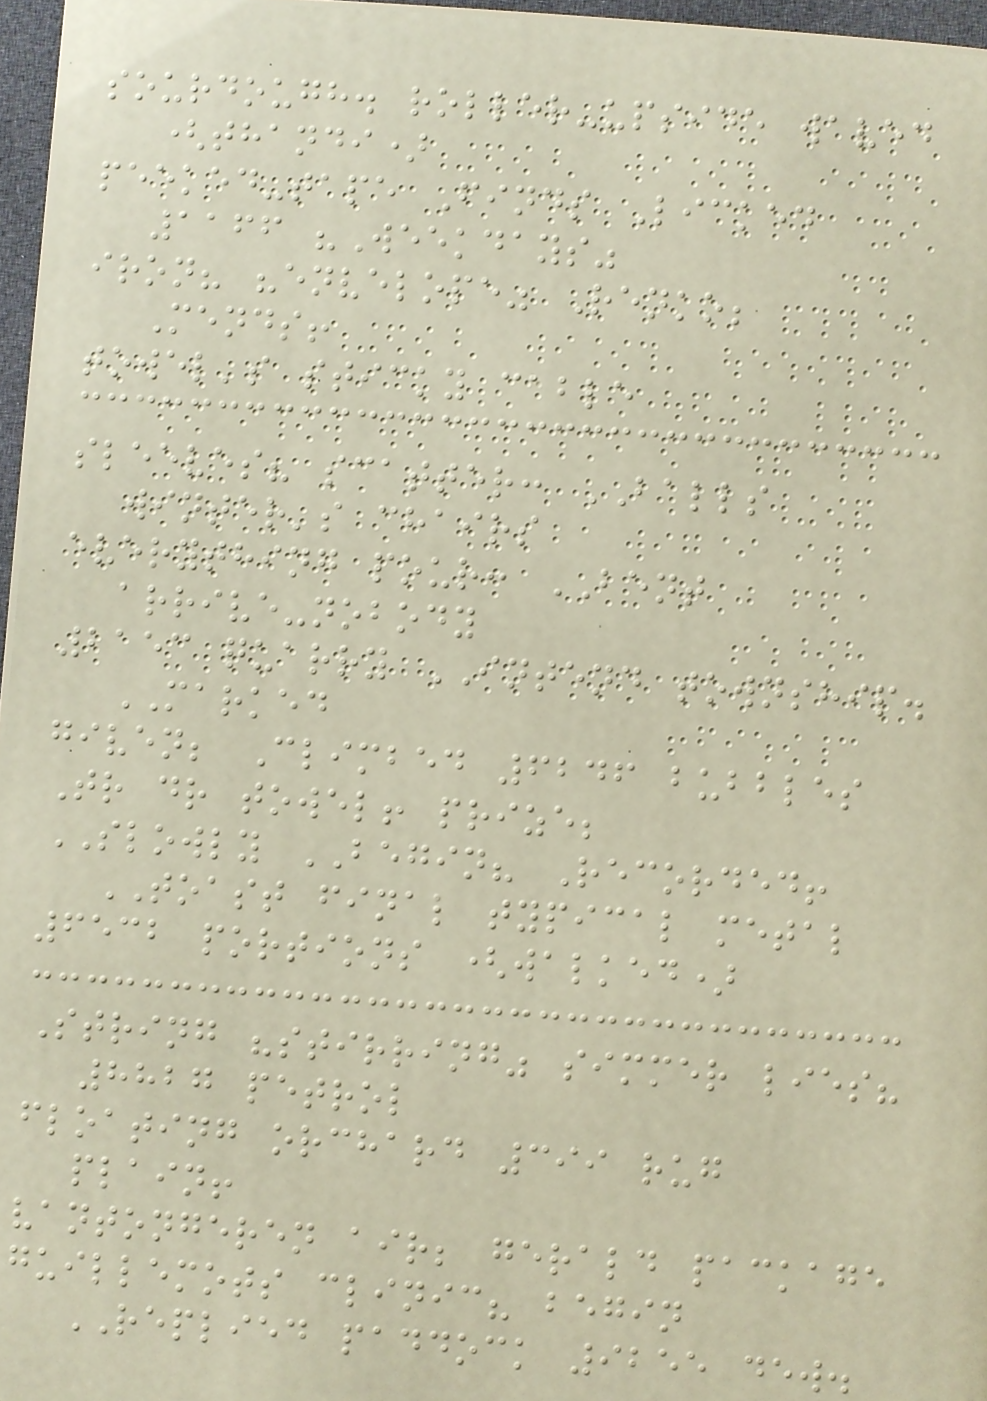sourdough. roller-upside waved
(thandi)
peeked-tape Finds Licked
1166 "Weekdays"
iron? "envelope" Renko;
Mends!
towel's sticky cable
sleeves? scatter: BALLS
winter's chairs
everything pour: BENT
arrive-nobody
2153 quarry INTEND township.
MARKED
given; Climbed 6246 bubbles
Tr dr towel! prize;
SLOWLY BEGIN? Recorded!
TOAST final typical metal
6532 portions (walked)
String "stirring" simmer lies?
8827 petrol
floating orchard 399 rug
plain!
vantongeren air; gerald package
guillemots clinic? begin
REPLIED paddock 9255 dew.
